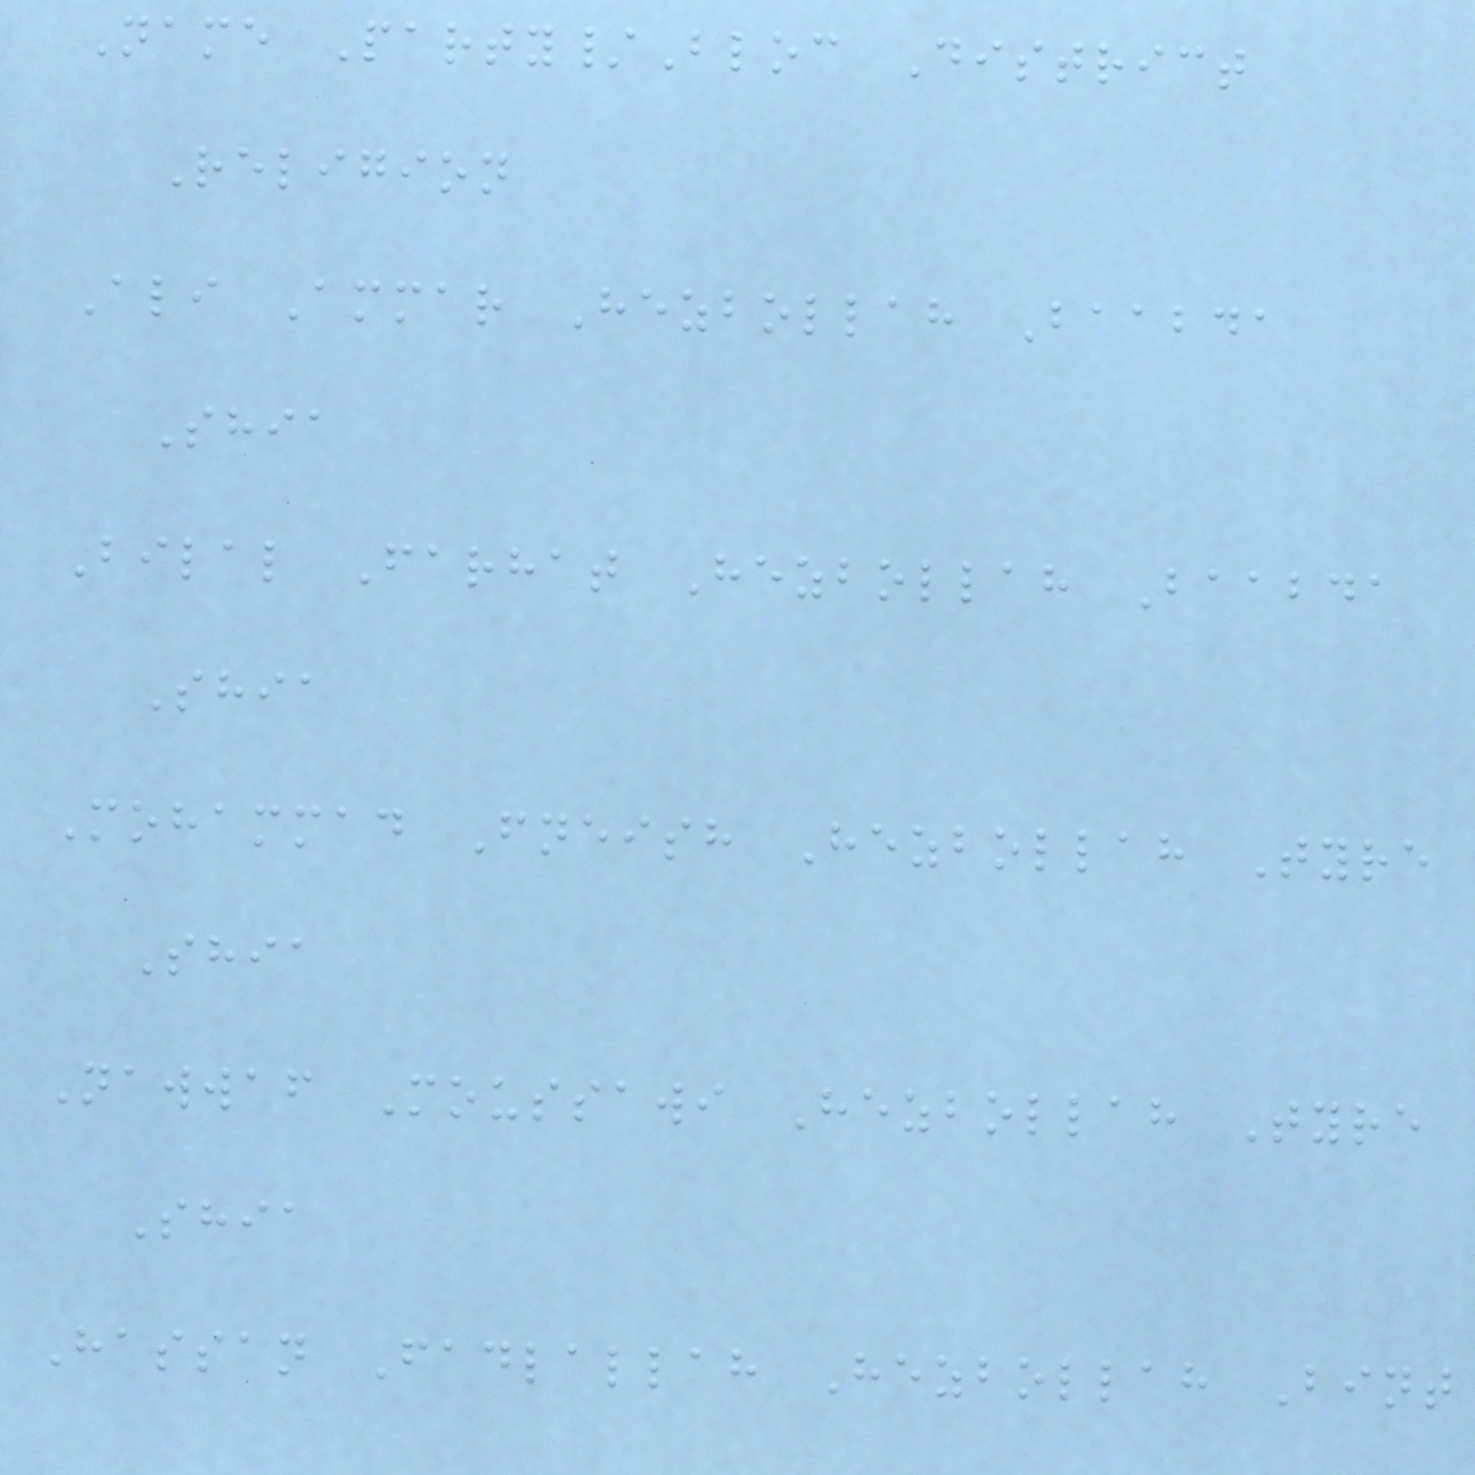Name Party/Bloc District
Religion
Ali Ammar Hezbollah Baabda
Shia
Bilal Farhat Hezbollah Baabda
Shia
Mohammad Fneish Hezbollah Tyre
Shia
Nawwaf Moussawi Hezbollah Tyre
Shia
Hassan Fadlallah Hezbollah Bint
